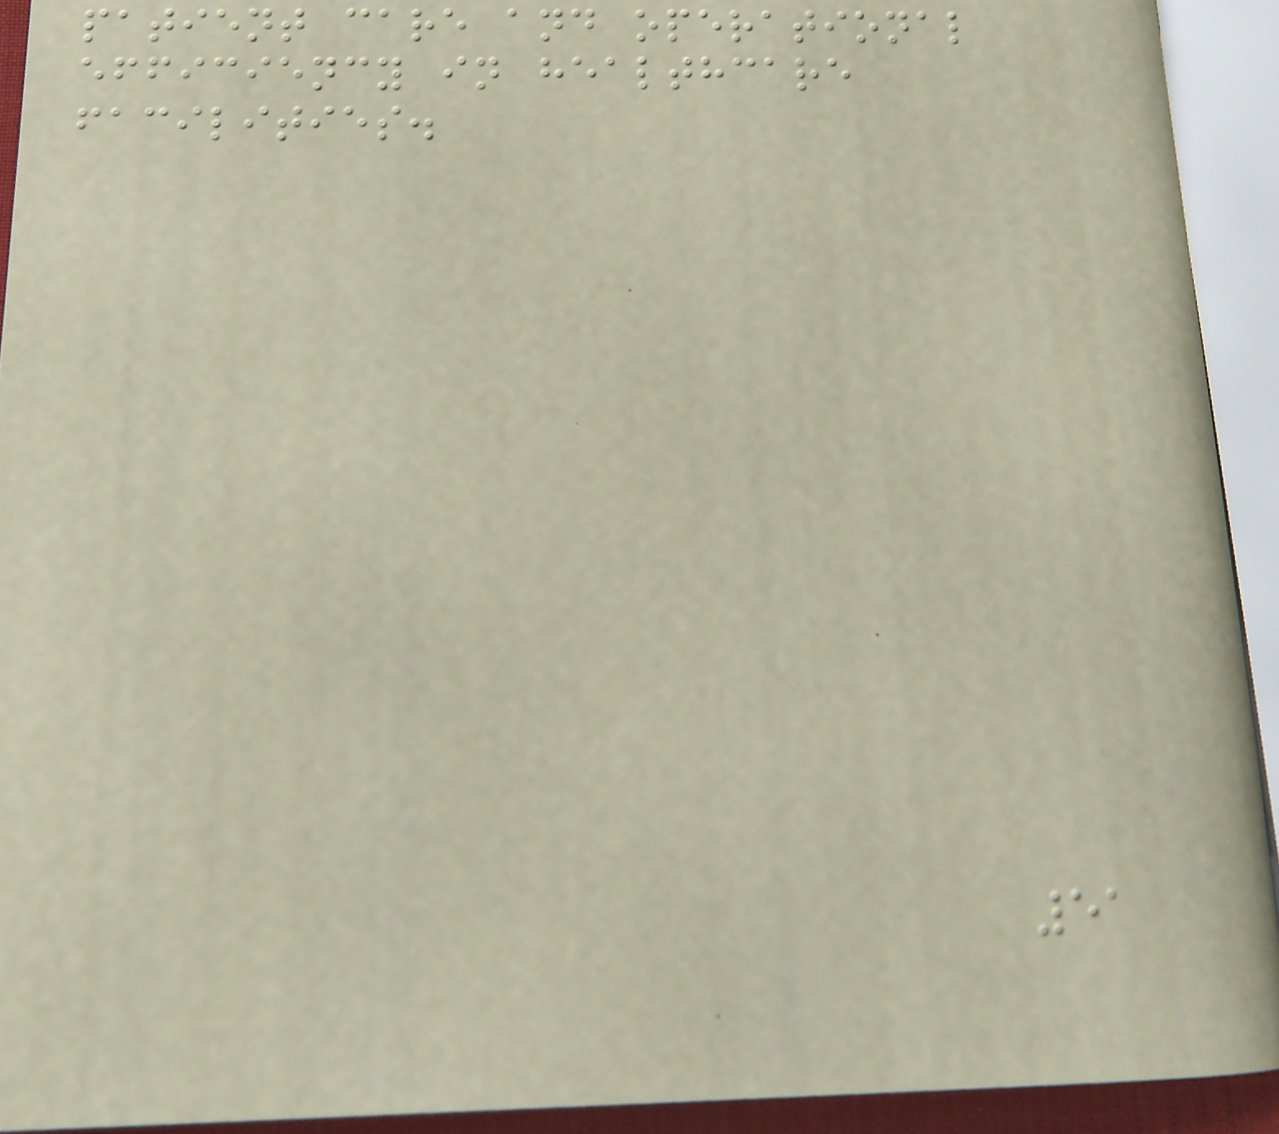patient care and operational
efficiency in healthcare
facilities.
51
